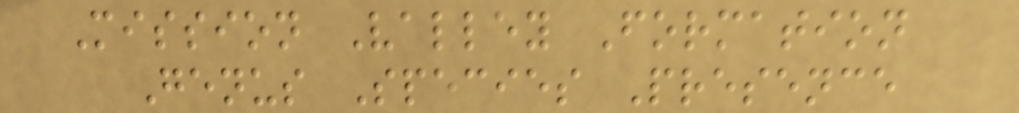Mission Valley Formation
Genus Species Presence
